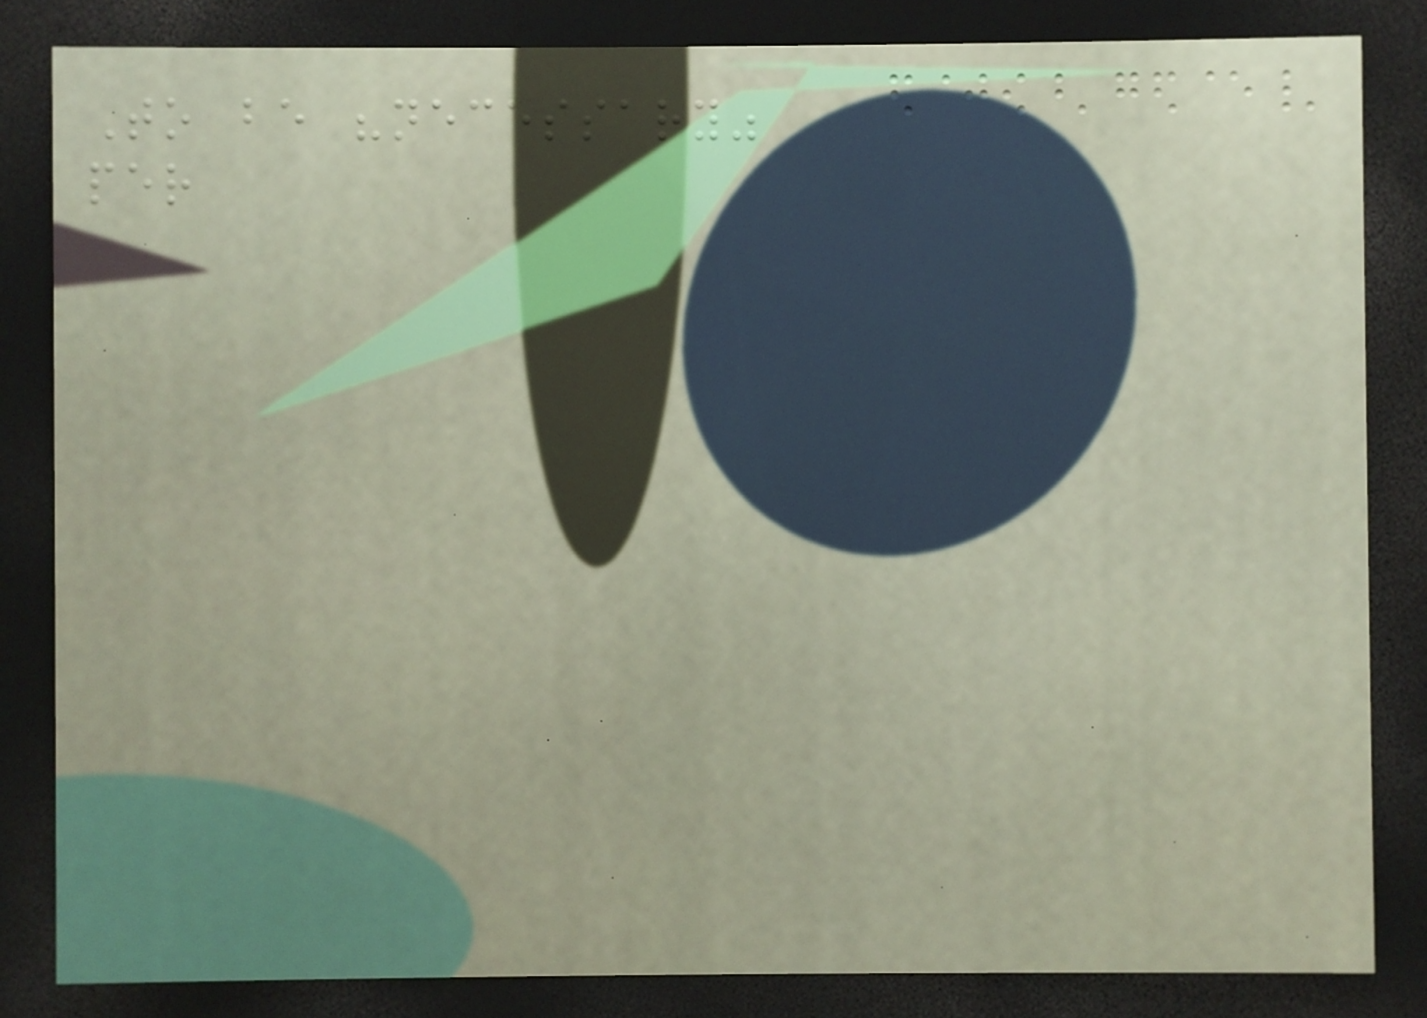To be "necessary"
per
